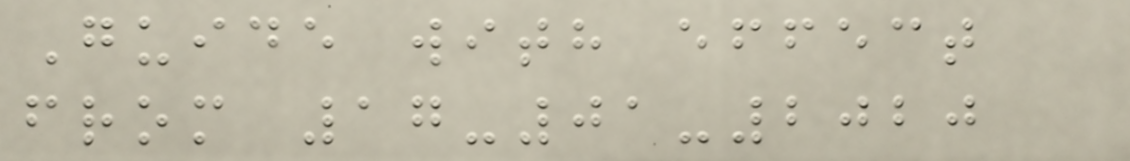Guide with effect
from 17-01-2020
